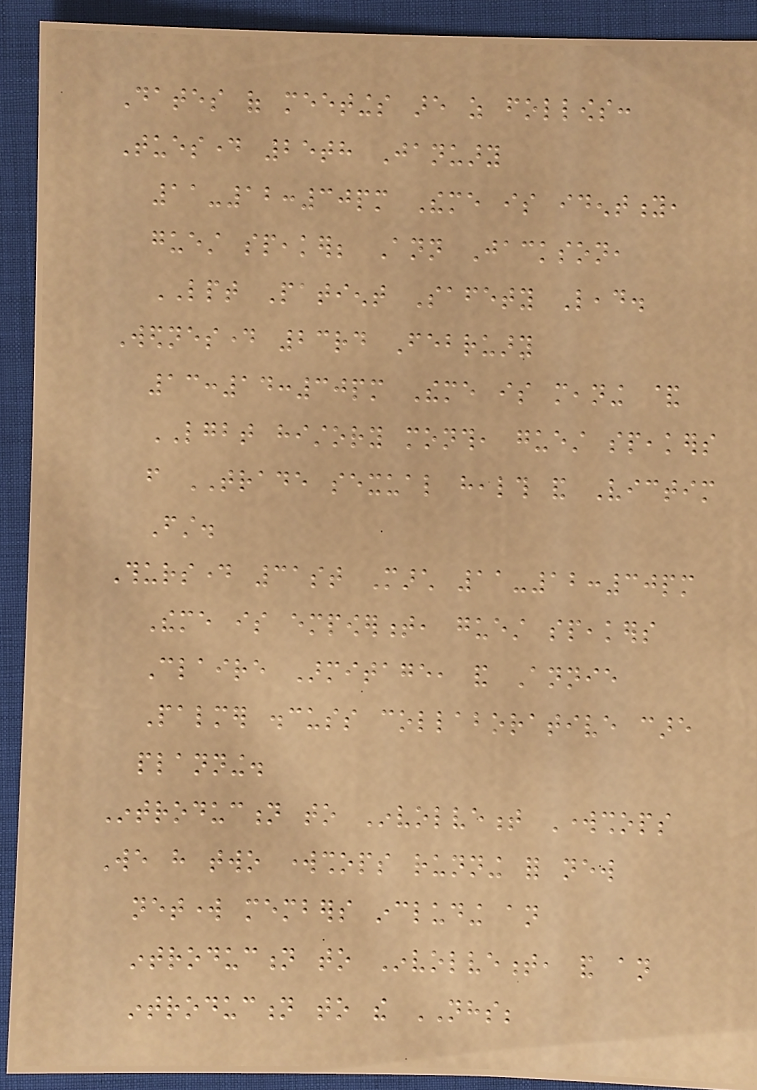Dates of meetings are as follows:
Tuesday 25th January
11-12:30pm Theme is identity,
guest speaker; Ann Jackson,
LPT Patient Safety Lead.
Wednesday 23rd February
13:14:30pm Theme is meaning &
LGBT history month, guest speakers
from TRADE sexual health and Victim
First.
Thursday 31st March 11-12:30pm
Theme is empowerment, guest speakers
Claire Armitage, and Annie
Palmer discuss collaborative care
planning.
Introduction to Involvement Workshops
We have two workshops running for new
network members including an
introduction to Involvement, and an
introduction to the NHS;
